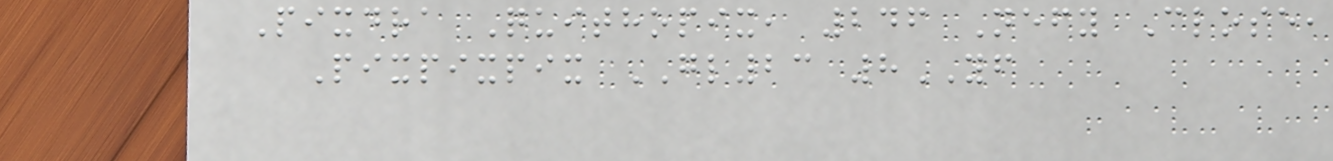Pixdra Quithopix, 246 Nefy Close,
Pixpixpix GL23 8YF
